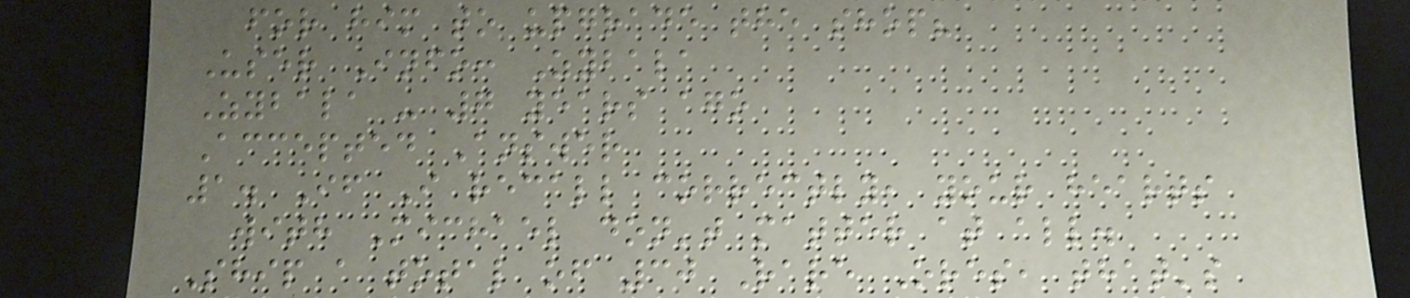for him to upgrade the shop?
User Info: Zybala
Zybala - 7 years ago
Accepted Answer
1. If I recall correctly, your hearts
with Michael don't matter at all.
Ship a total of 30 Rare Ores, that's
